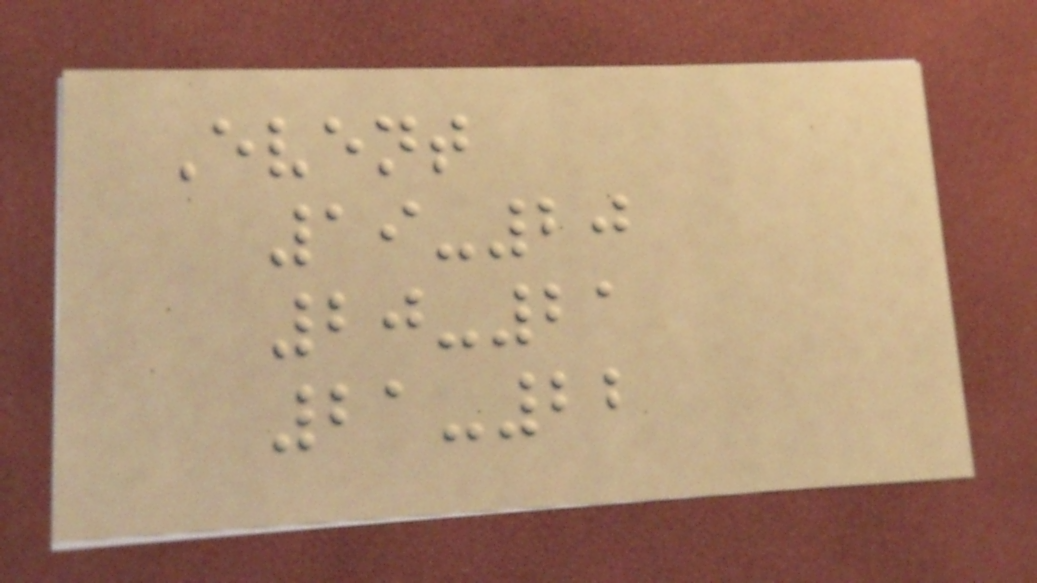Event
19-20
20-21
21-22
